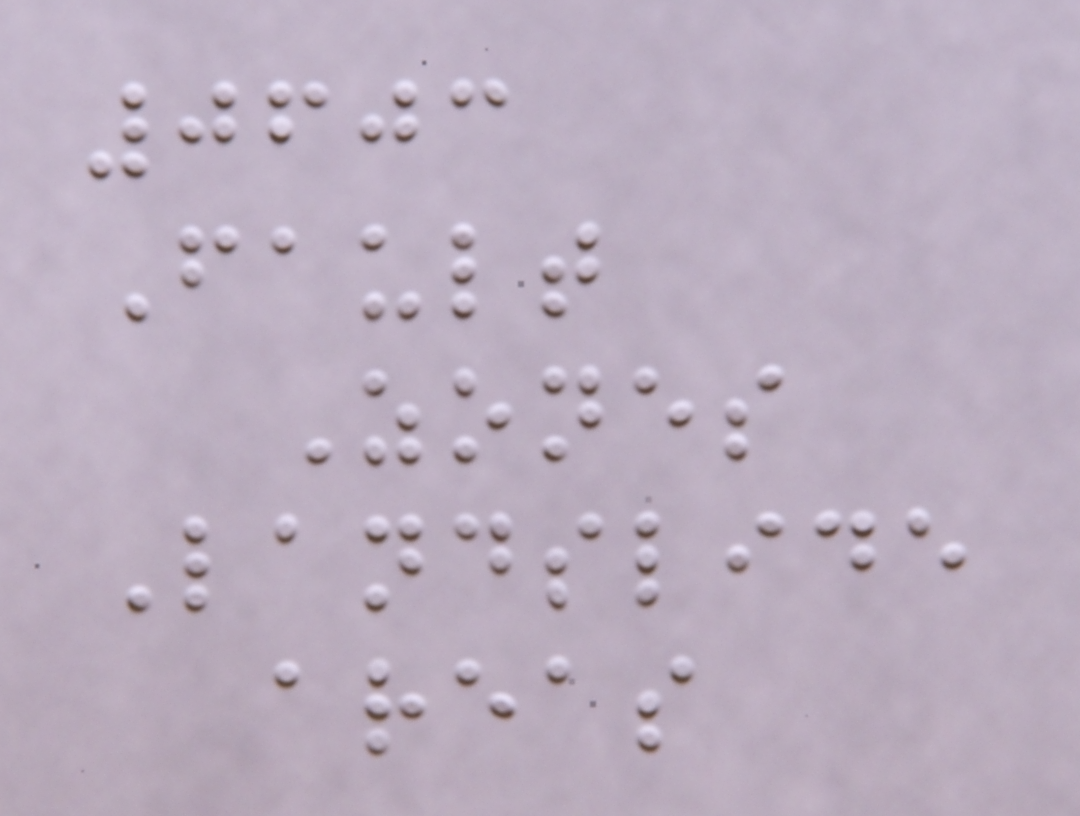0603
Fault
Zones
Landslide
areas
